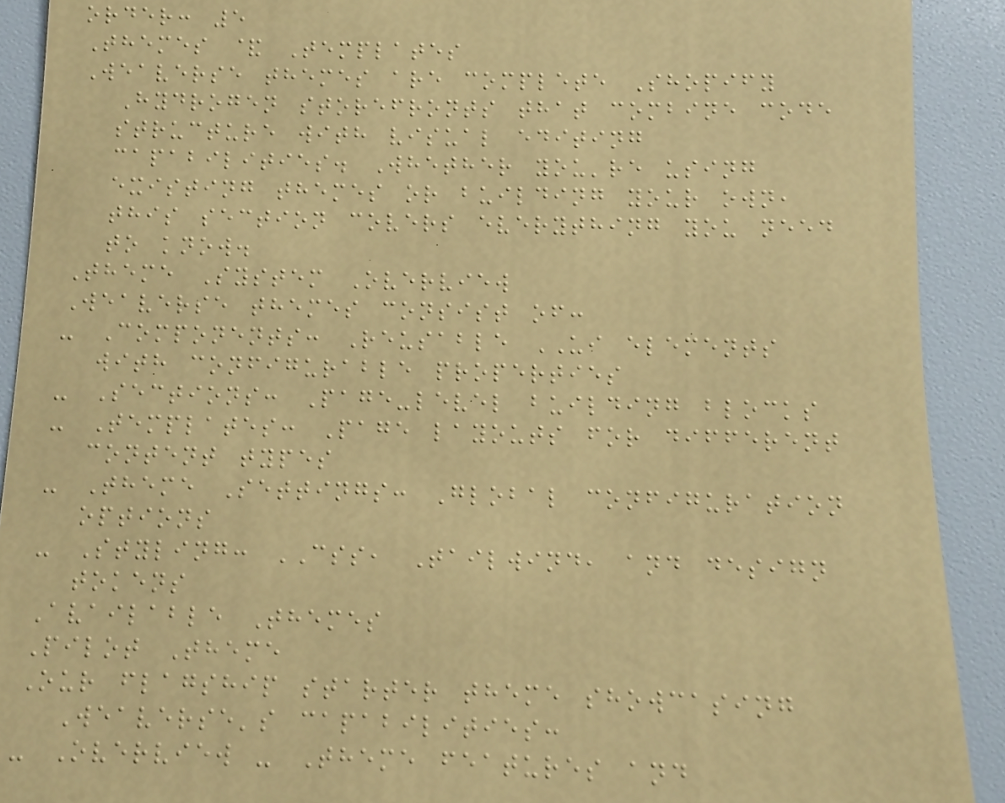order: 5
Themes & Templates
Weaverse themes are complete Shopify
Hydrogen storefronts that combine code
structure with visual editing
capabilities. Whether you're using
existing themes or building your own,
this section covers everything you need
to know.
Theme System Overview
Weaverse themes consist of:
- Components: Reusable UI elements
with configurable properties
- Sections: Page-level building blocks
- Templates: Page layouts for different
content types
- Theme Settings: Global configuration
options
- Styling: CSS, Tailwind, and design
tokens
Available Themes
Pilot Theme
Our flagship starter theme showcasing
Weaverse's capabilities:
- Overview - Theme features and
